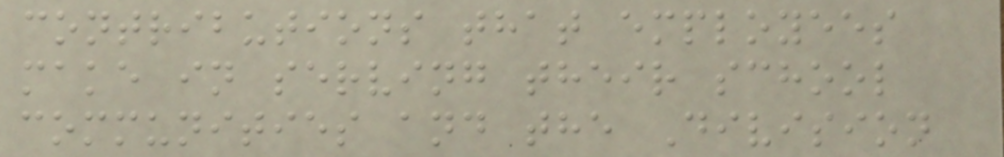contributions that employees
make in serving their school
communities and the Division
